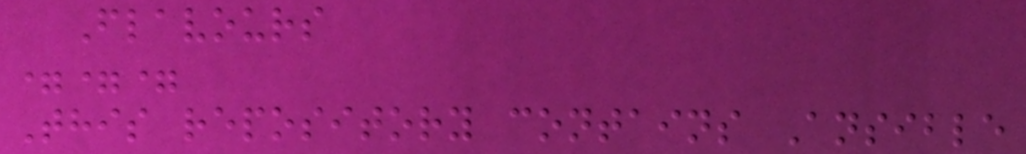Flavours
===
This repository contains Ansible
